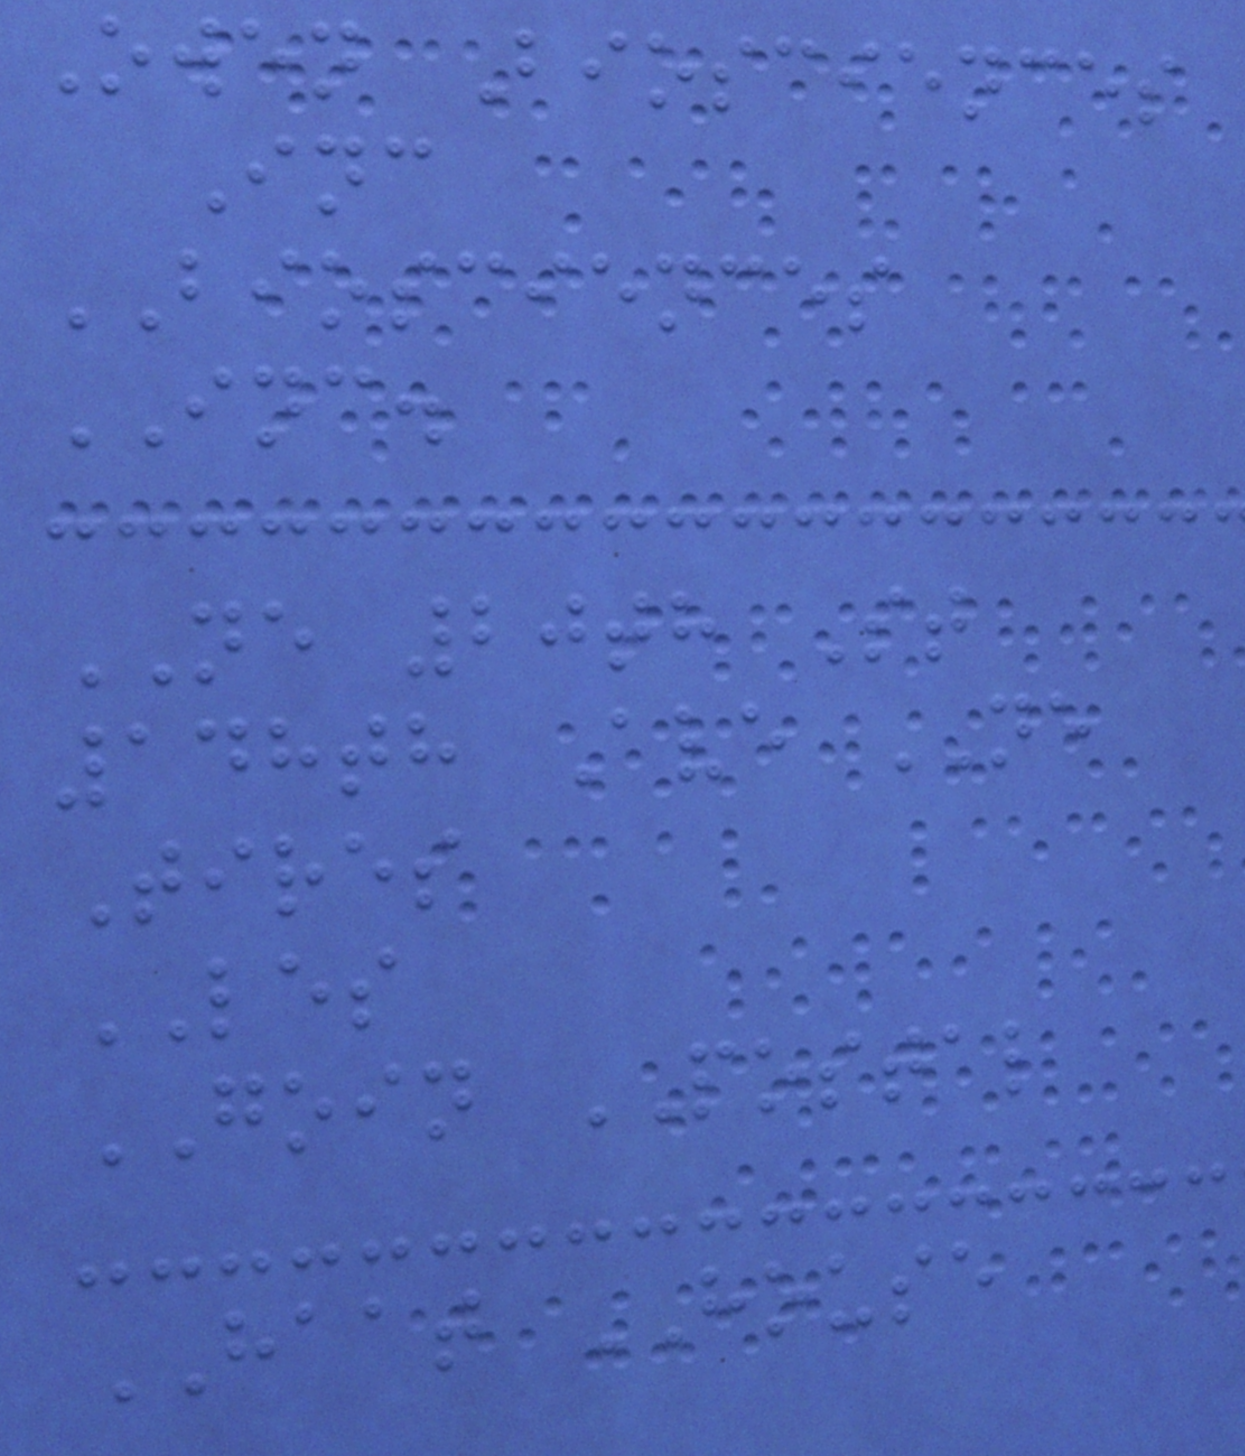Owen Biosciences
Inc
BIOSCIENCES
INC.
NE 20th St
148th Ave NE
Tires
LES
GOIN POSTAL
HAAT HOUSE
